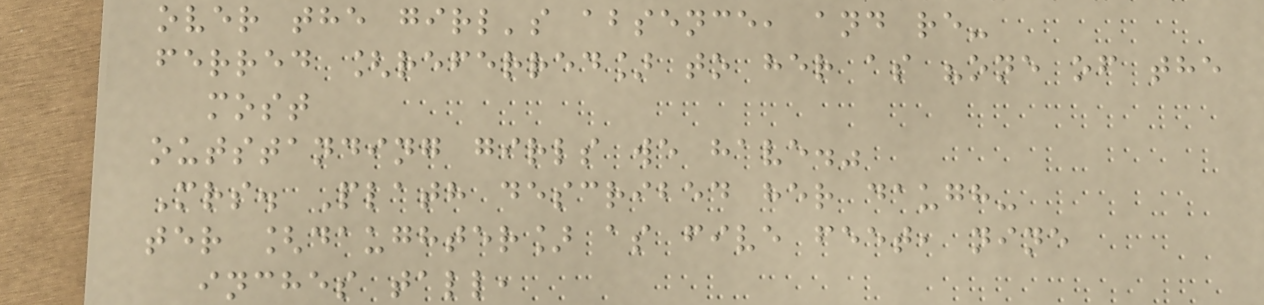over the girl's absence, and re-
ferred [referred] to her as "one of the
most
outstanding girls we have."
Mrs. Plath described her daugh-
ter [daughter] as five feet, nine
inches tall,
